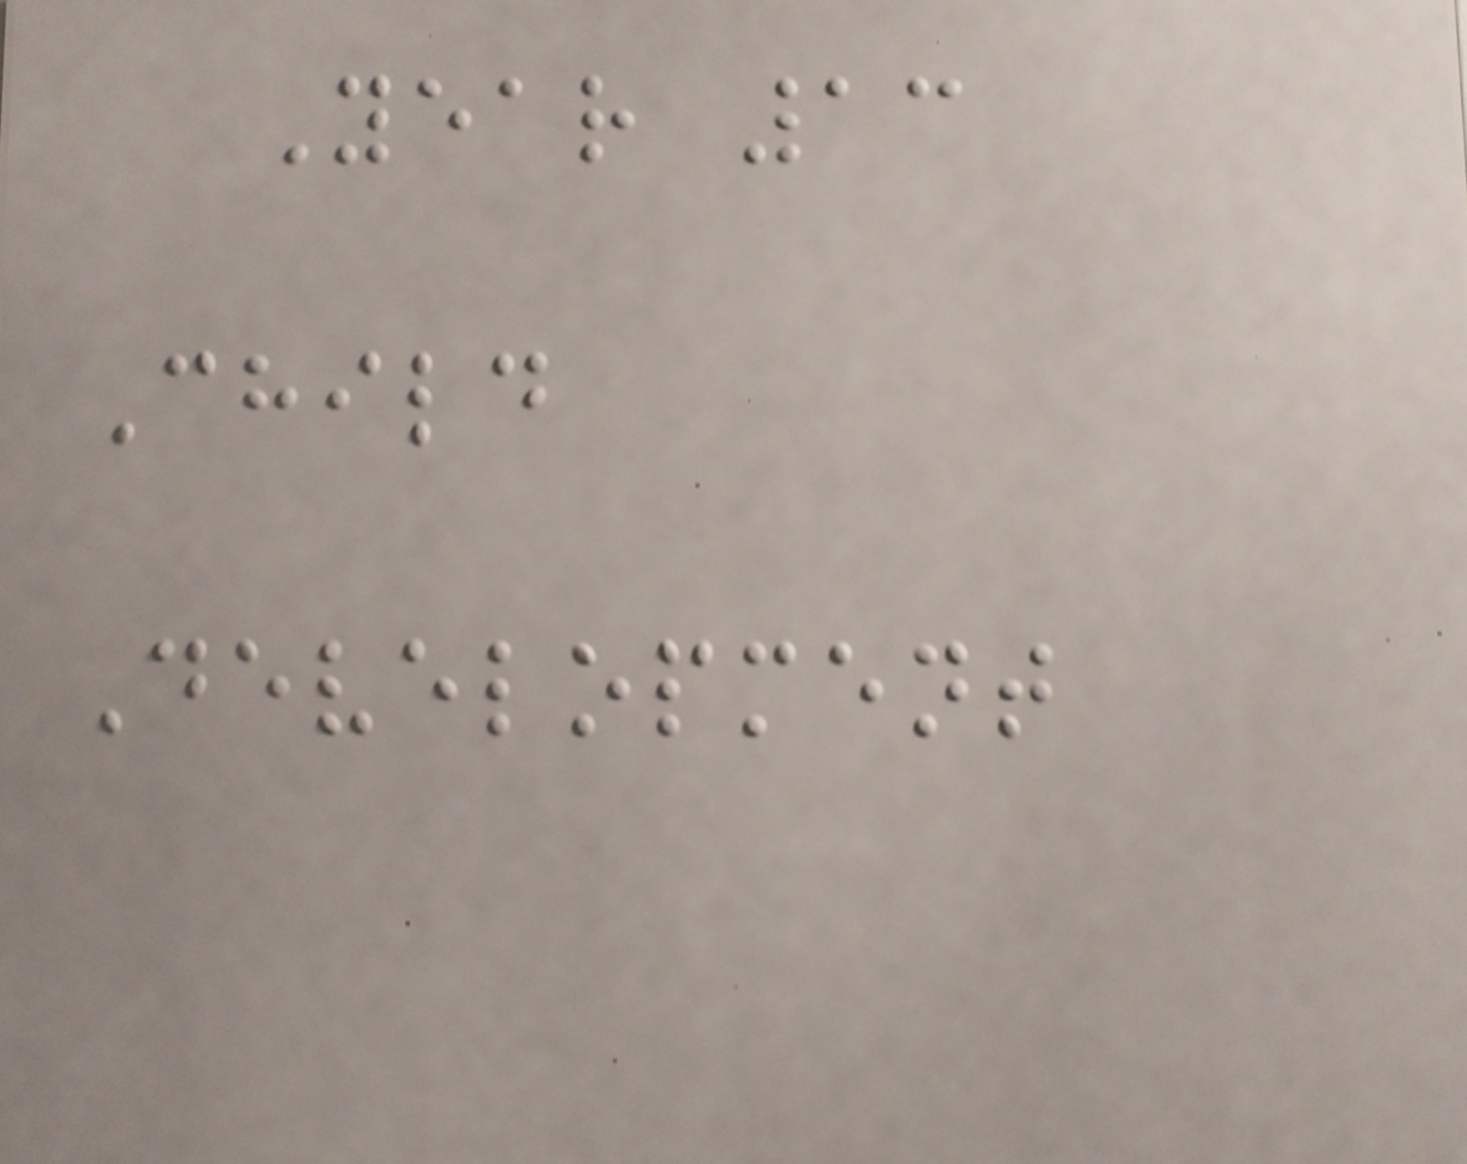Year 13
Child
Development
